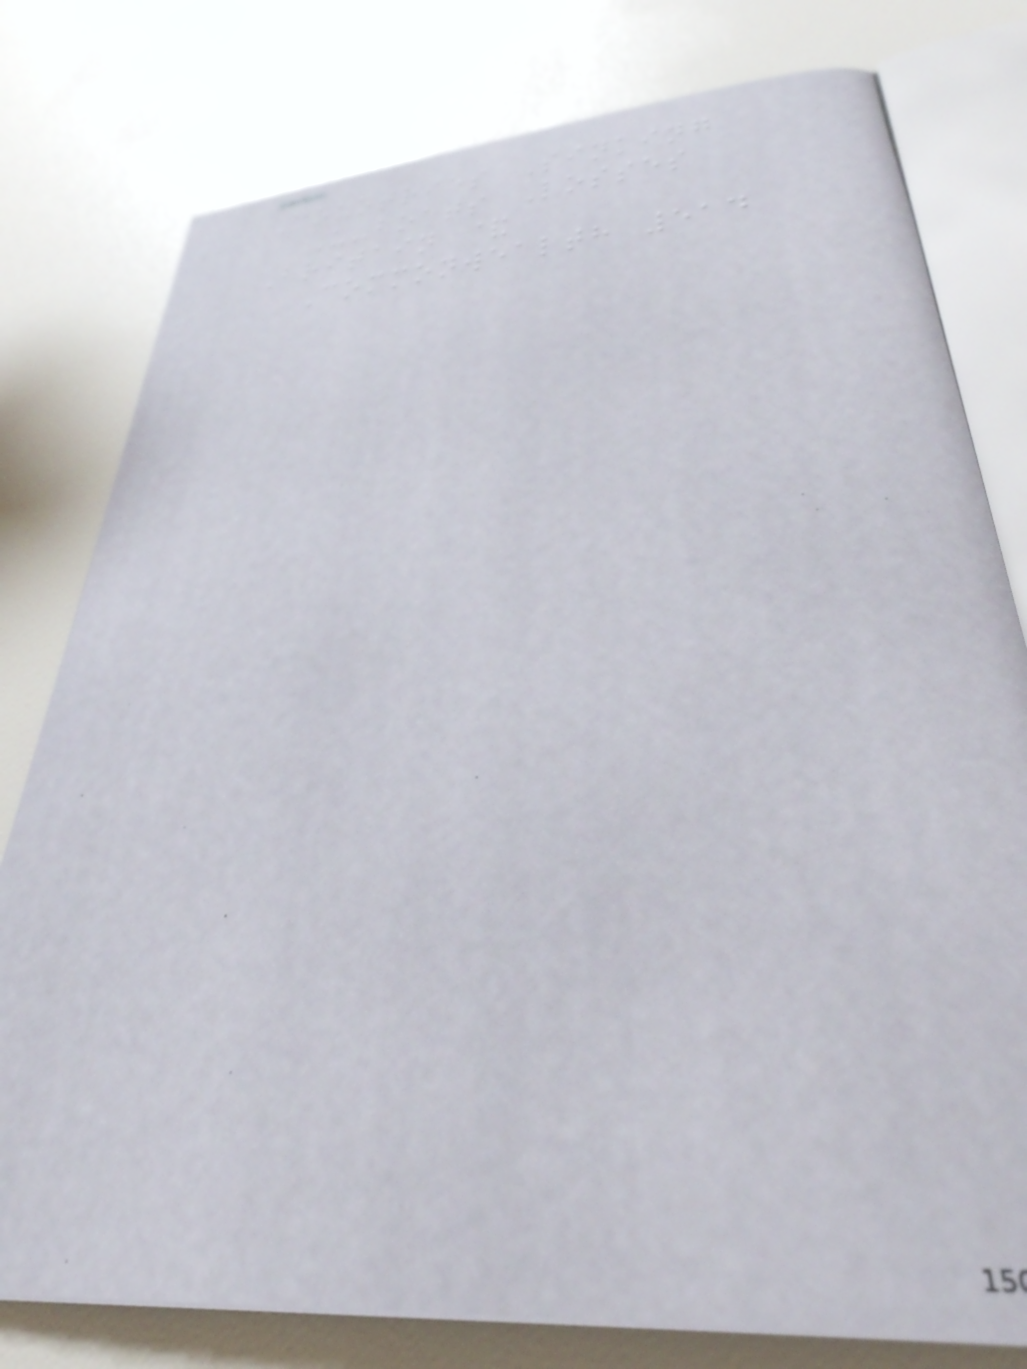Countries Sinking
U-boats Losses
Britain &
Commonwealth 514
